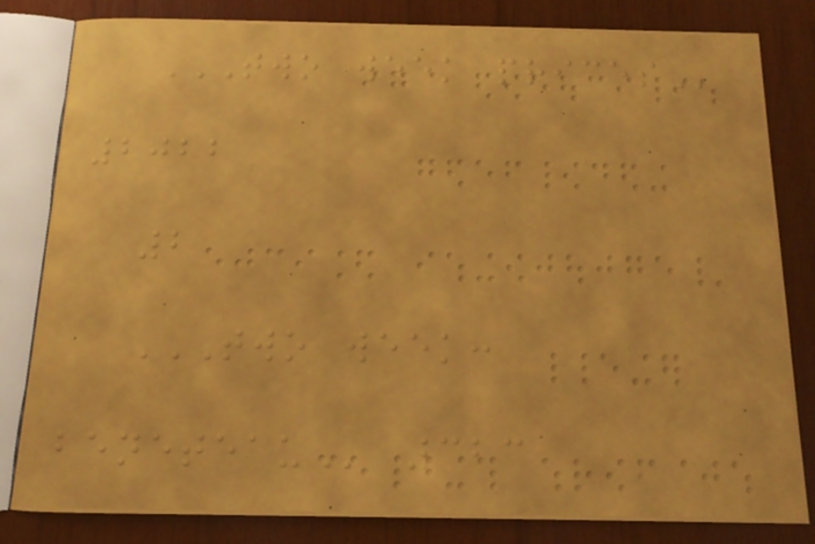TWO WEEK PRICES
2022
2
TWO WEEK:
BENETEAU 323
